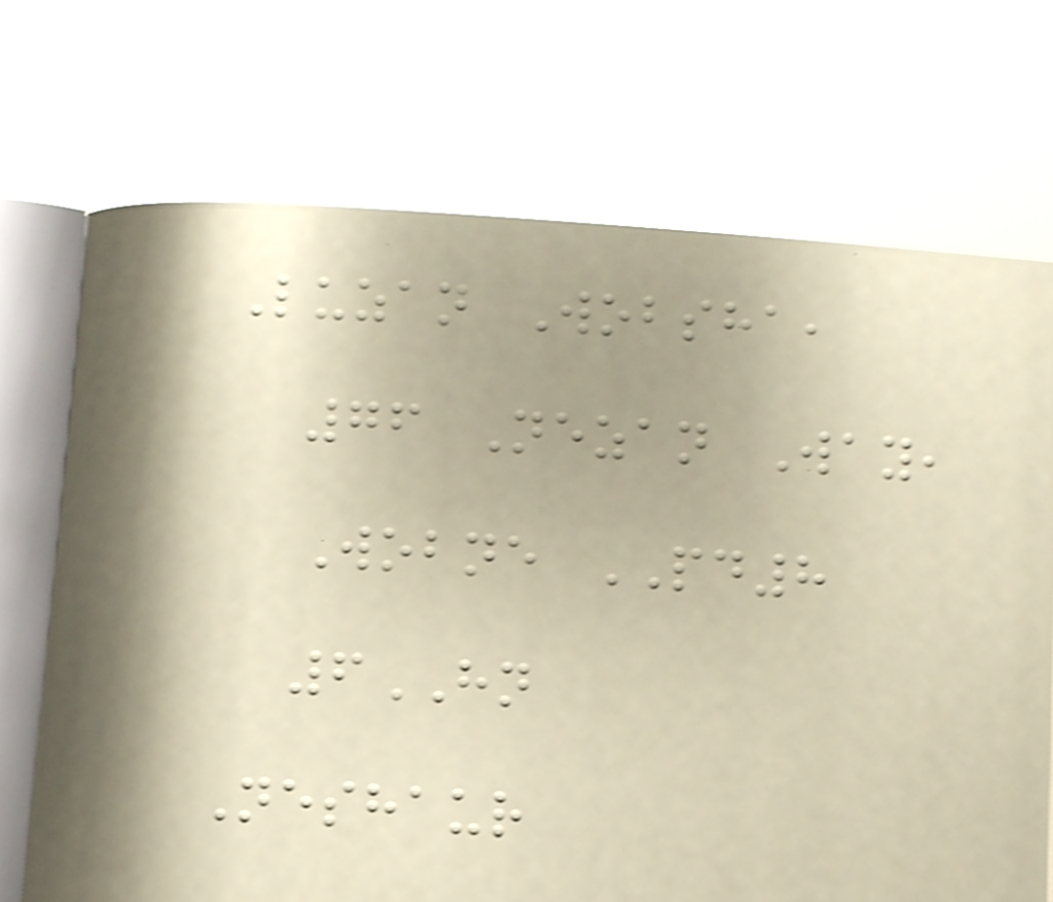Luzan Wobsha,
76 Nezan Way,
Wobne PD8
6HN
Neshaur
